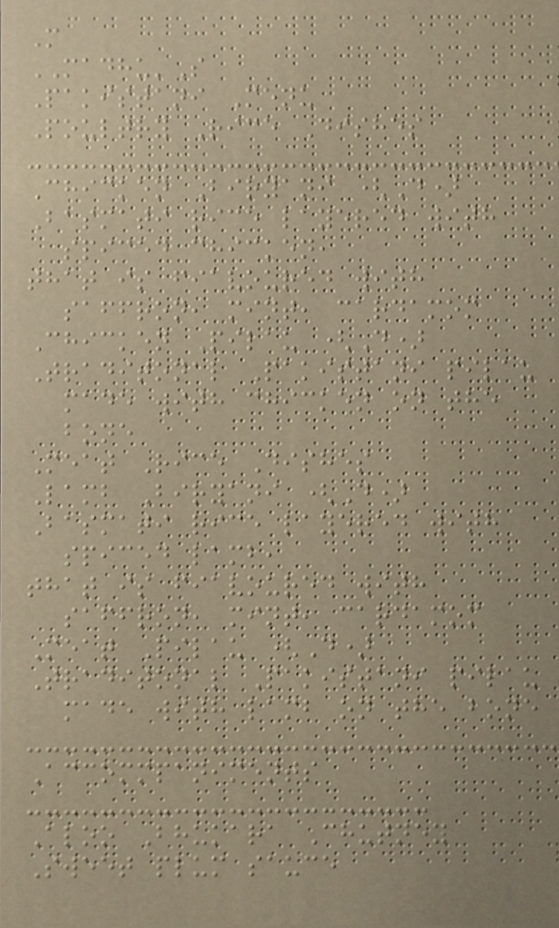M
MADHU'S
Pakistani Menu
Poultry Rice Dishes
Chicken Biryani (D)
Basmati rice layered with
spiced chicken,
that is fiavoured with
saffron, mint, cardamom
Chicken Pilau (D)
Traditonal Pakistani pilau
made with chicken on the
bone
Meat Rice Dishes
Lamb Biryani (D)
Basmati rice layered with
spiced lamb,
that is fiavoured with
saffron, mint, cardamom
Meat Pilau (D)
Traditonal Pakistani pilau
made with lamb on the bone
Accommpaniments
Aloo Bhukara Chutney
Sweet plum sauce
